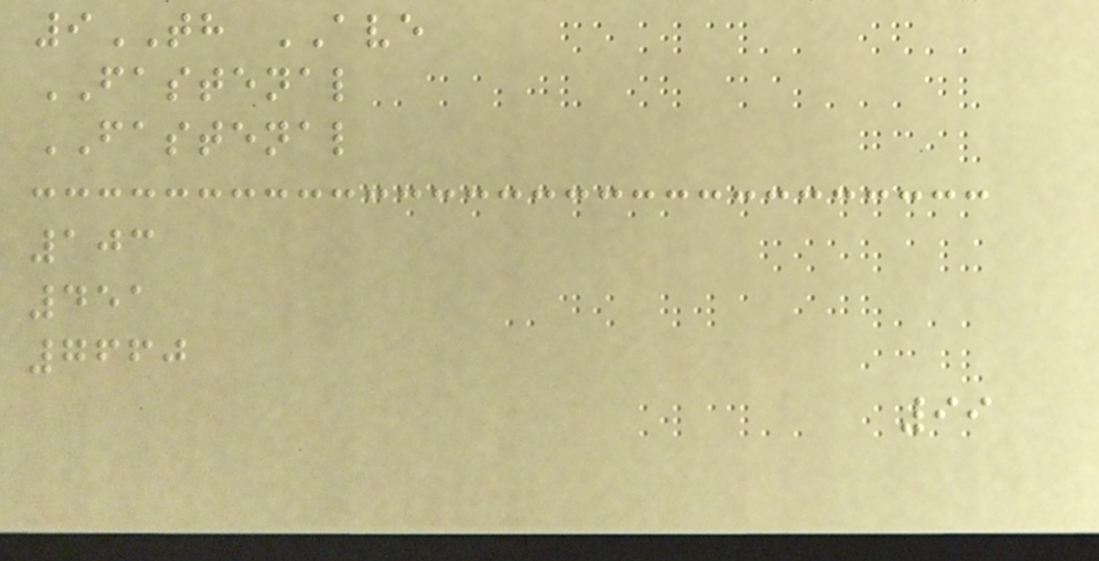9TH AVE
FASTENAL
FASTENAL
103
451
7660
99
